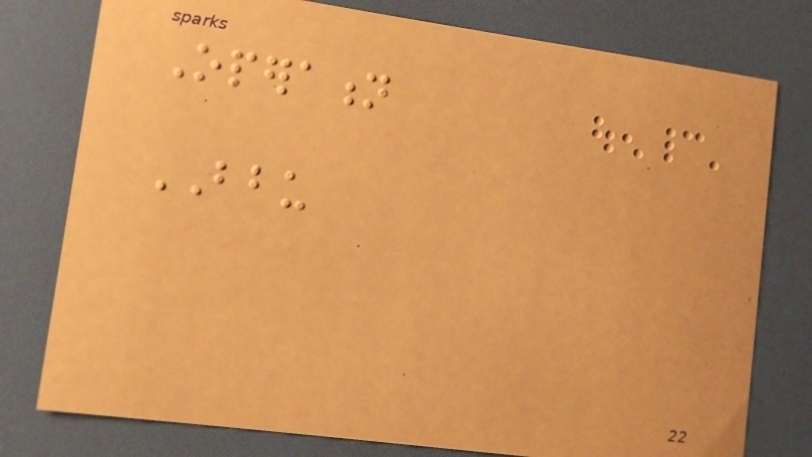Operation
BBU
